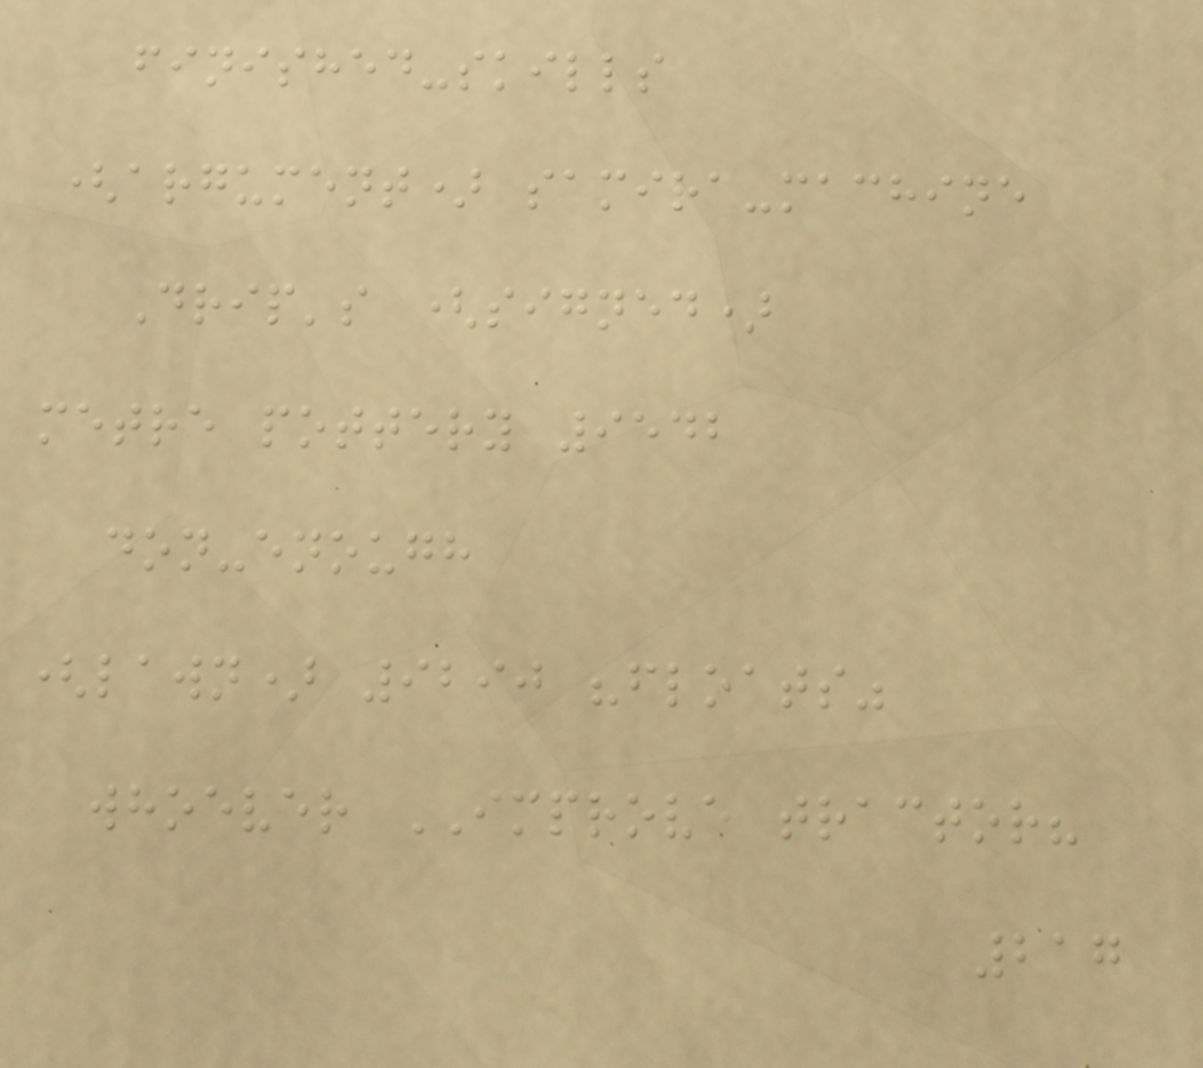finished-skills
(argument) samira-machine
Drip's (signed)
metre pottery 9542
don-enough
(lawn) 9290 "floats"
whoever IMPROVE tractor?
217
